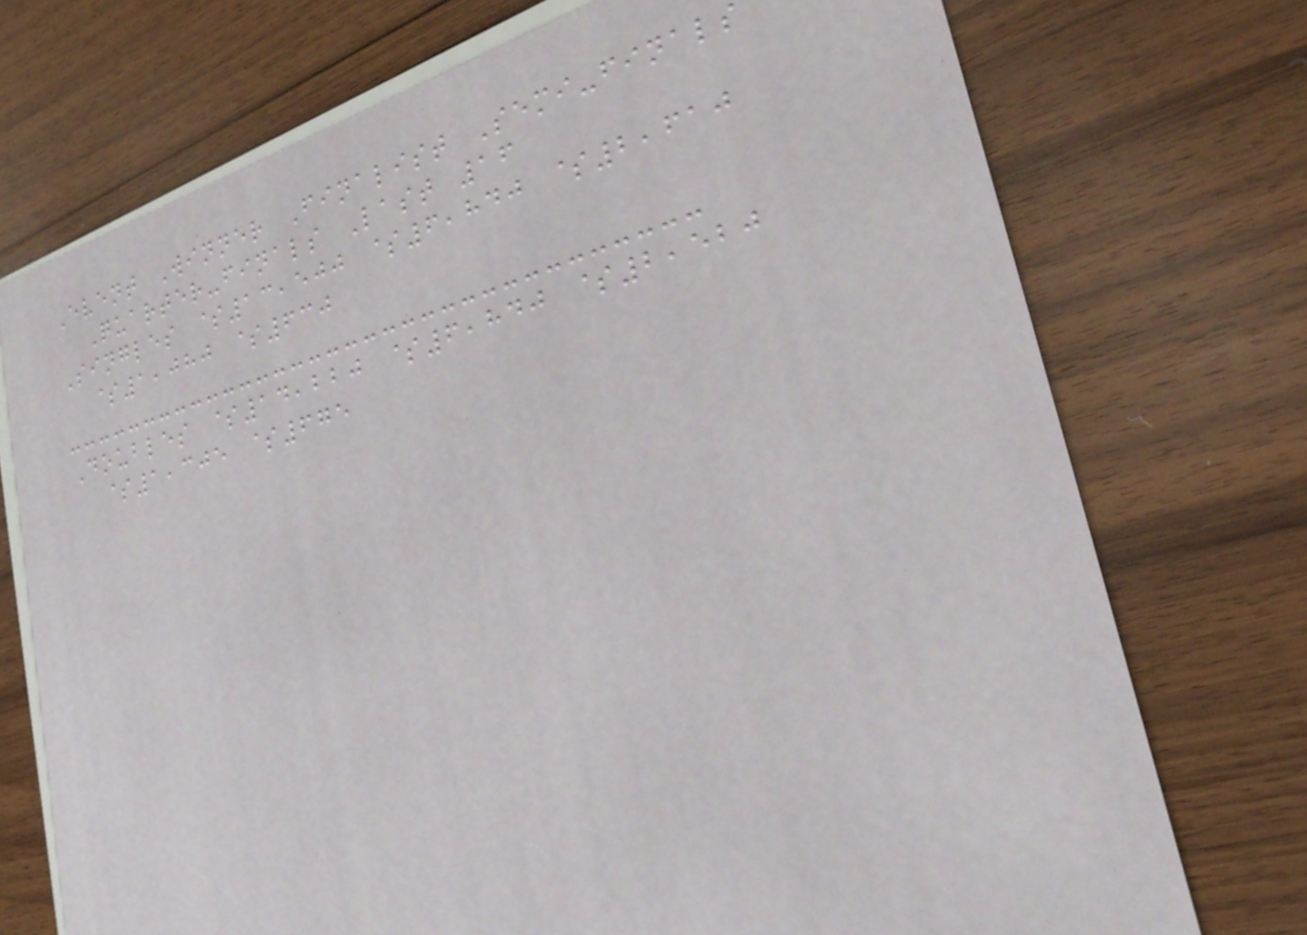Event Winner Finalist Semi-finals
Quarter-finals Last 16
Singles $13,500 $6,840 $2,610
$1,080 $630
Doubles $14,220 $6,840 $2,520
$1,305 $675
